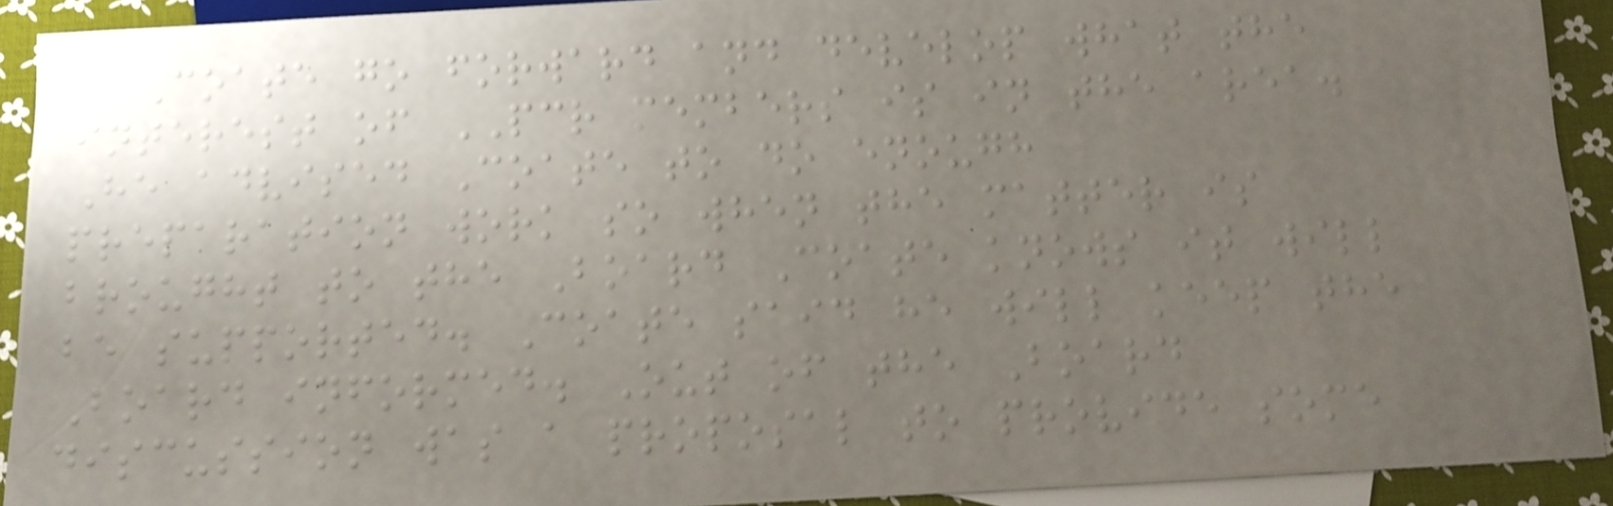Coate go forward and develop what the
interest of PCR members is in the area.
He advised Coate to do enough
preparation work so when the matter is
brought to the Board Coate knows it will
be supported. Coate said he will keep the
Board informed. Out of the Board
discussion was a proposal to provide some
